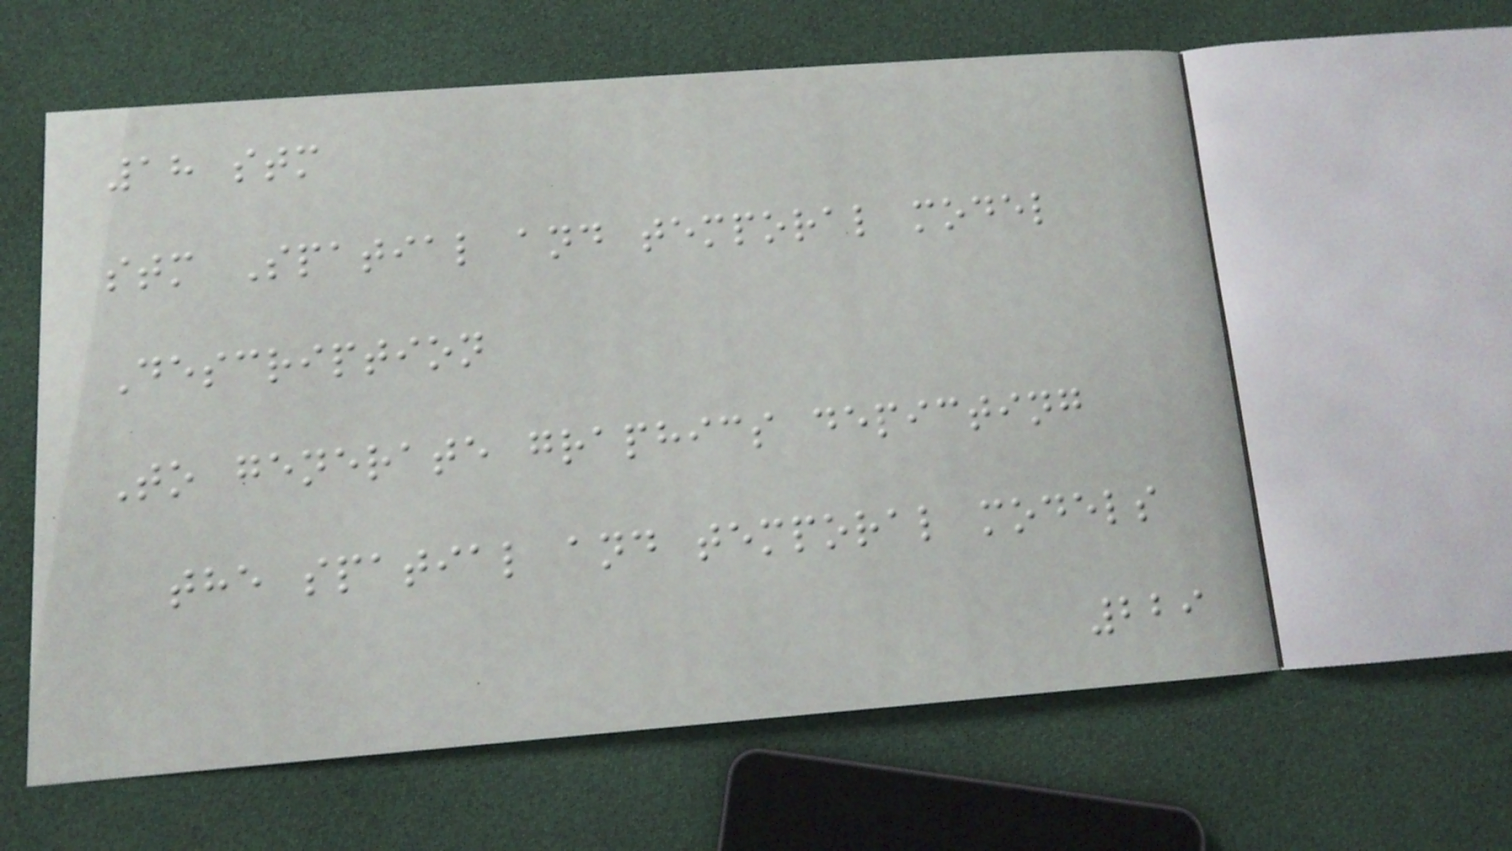18 stm
stm Spatial and temporal model
Description
To generate graphics depicting
the spatial and temporal models
229
